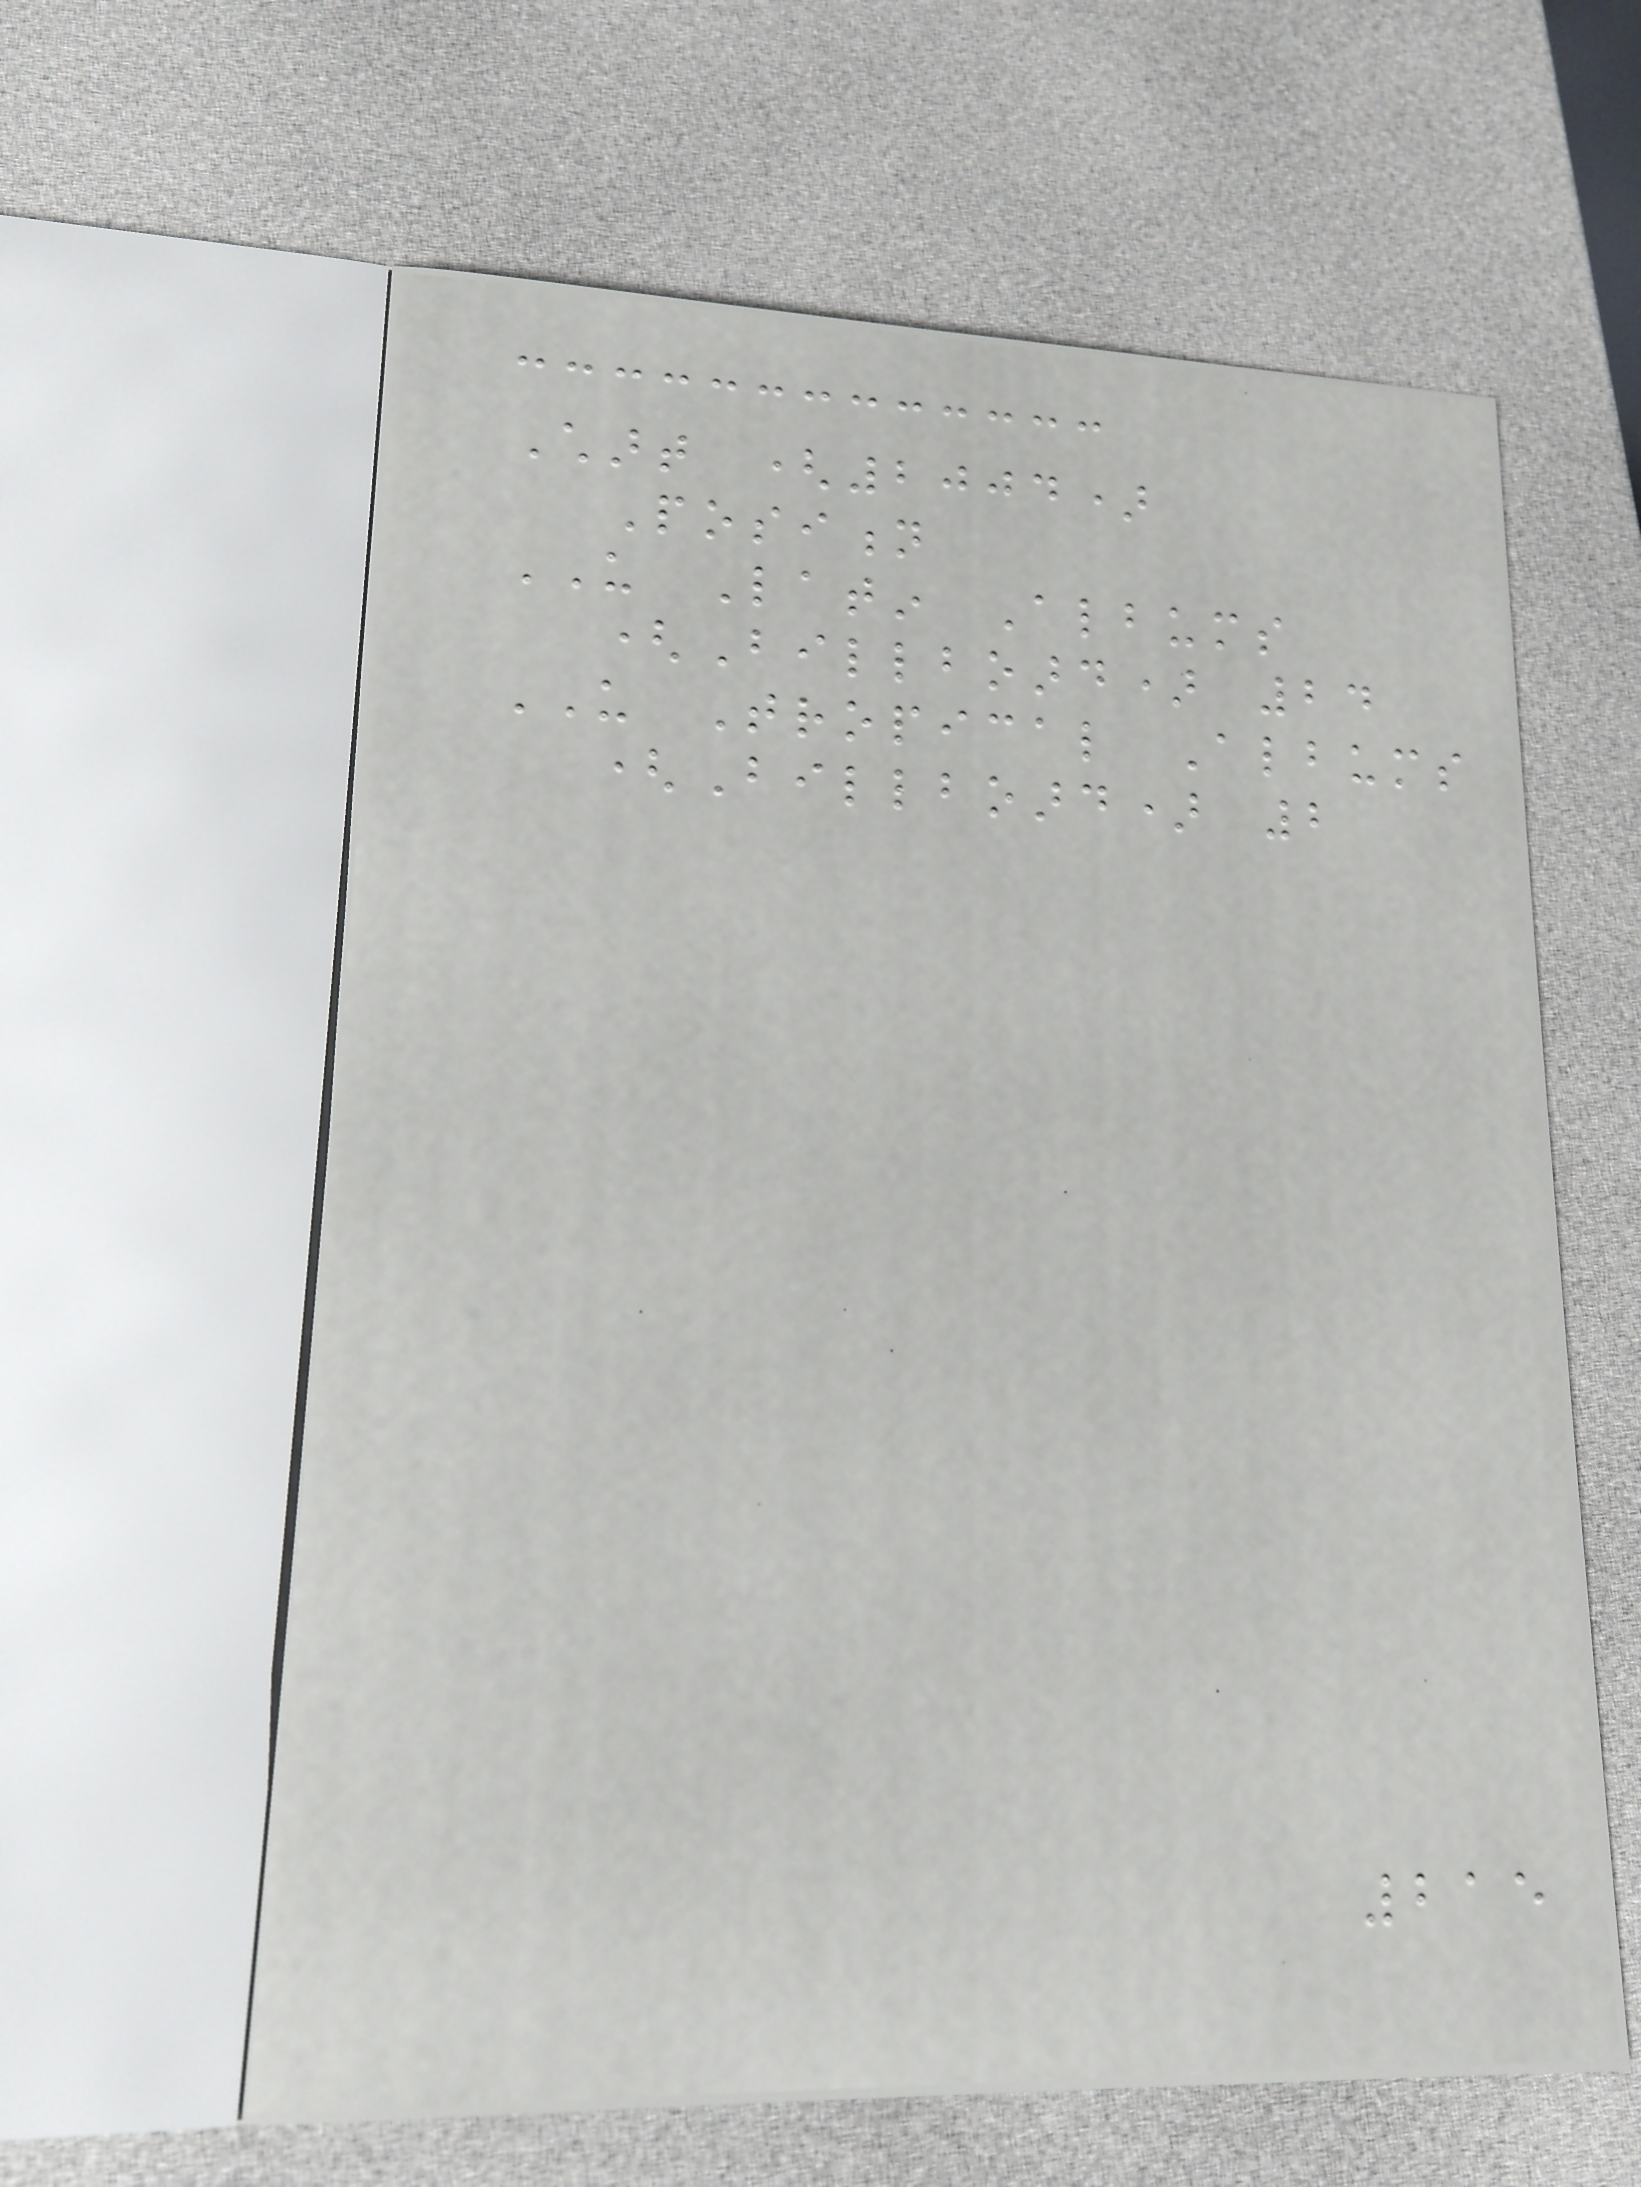Chart (2004)
Position
US Latin Albums
(Billboard) 24
US Tropical Albums
(Billboard) 2
215
